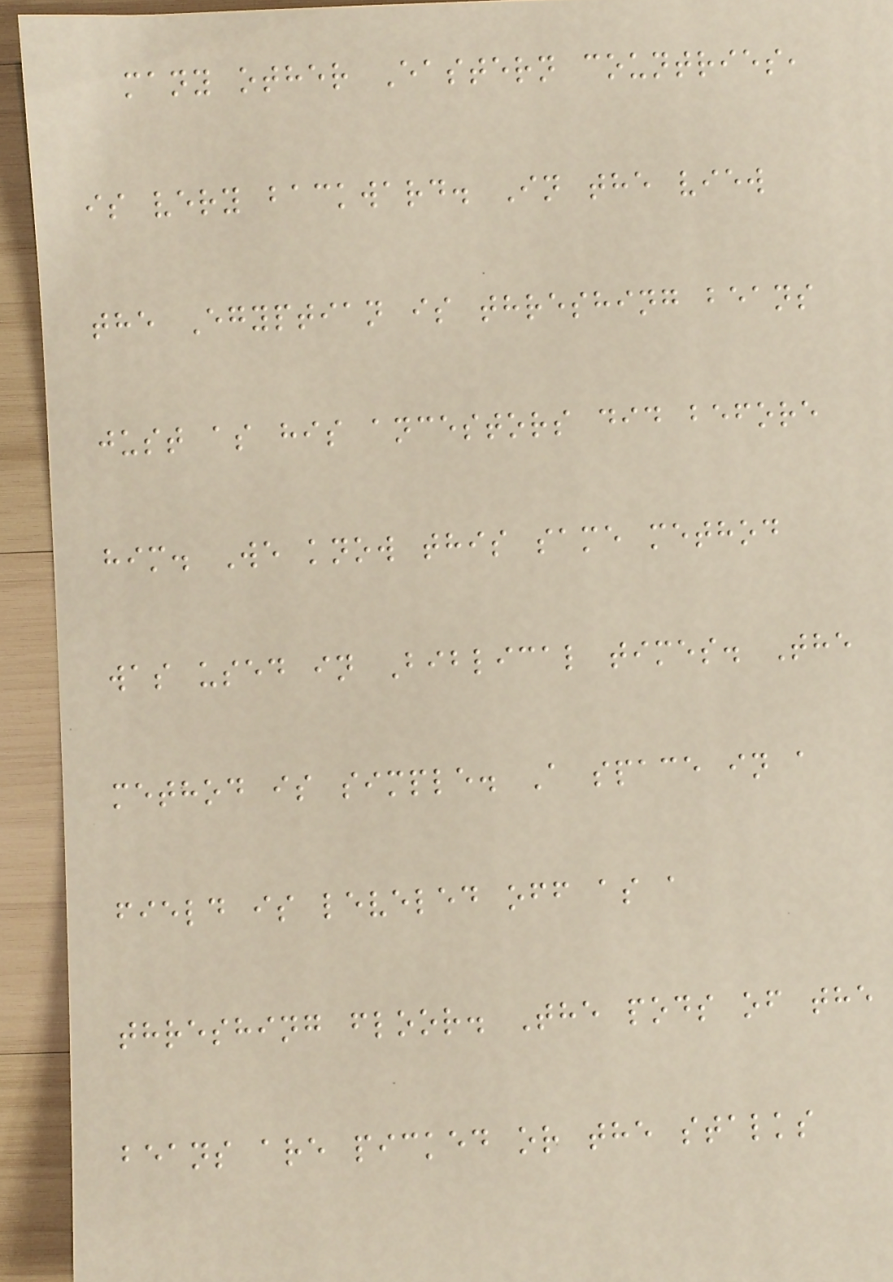many other Eastern countries,
is very backward. In the view
the Egyptian is threshing beans
just as his ancestors did before
him. We know this same method
was used in Biblical times. The
method is simple. A space in a
field is leveled off as a
threshing floor. The pods of the
beans are picked or the stalks
